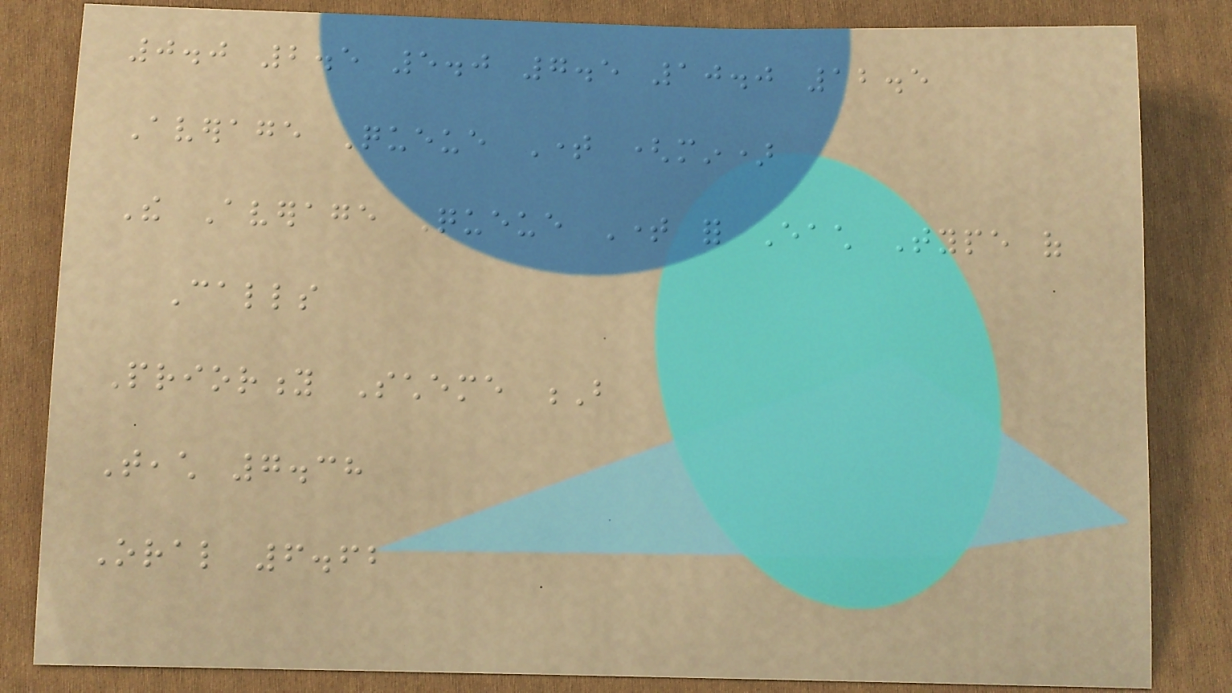0.0 2.5 5.0 7.5 10.0 12.5
Average Queue Time (min)
The Average Queue Time for Each Type of
Calls
Priority Scheme B
Teach 7.38
Oral 6.62
